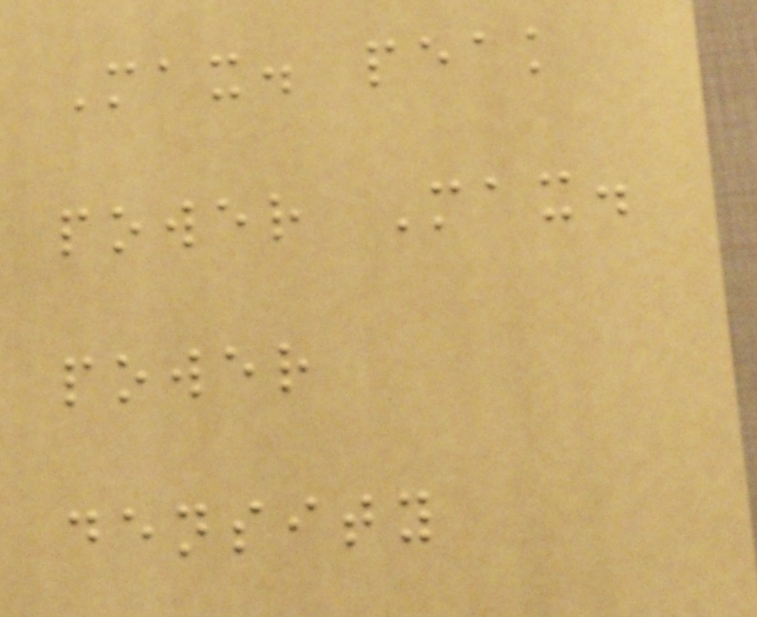Max. peak
power Max.
power
density
